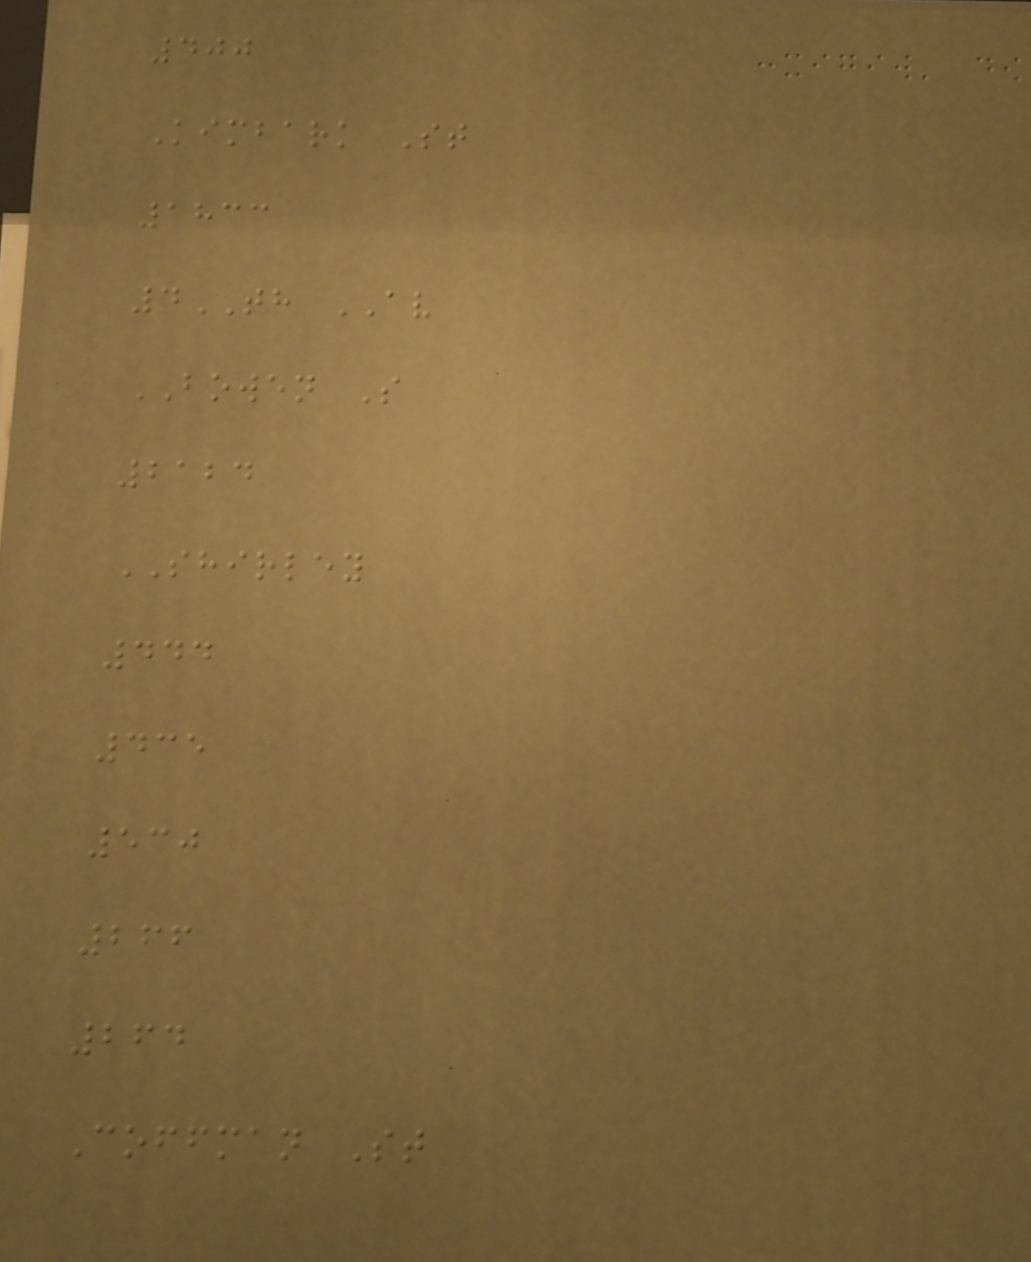400
Kimbark St
1833
4TH AV
BOWEN S
2124
SHIRLEY
444
435
530
266
264
Coffman St
